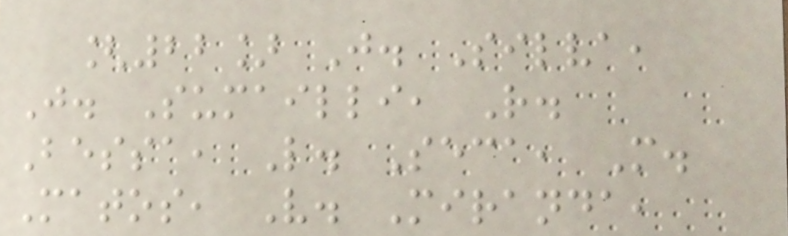[22] J. Silva,
J. Sumailli, R.
Bessa, L. Seca, M.
Matos, V. Miranda,
